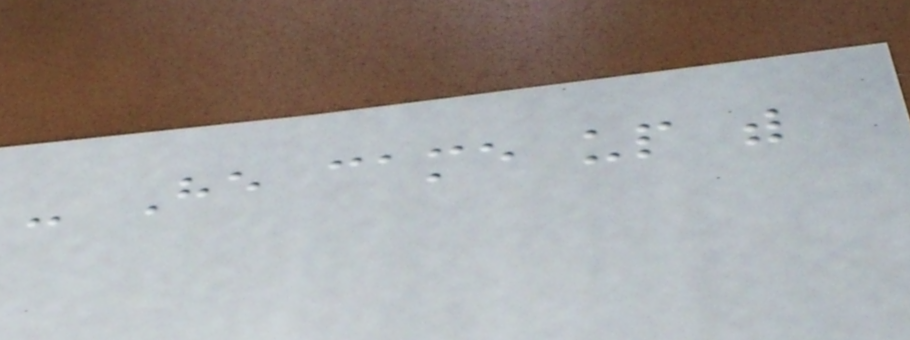- He came up with
